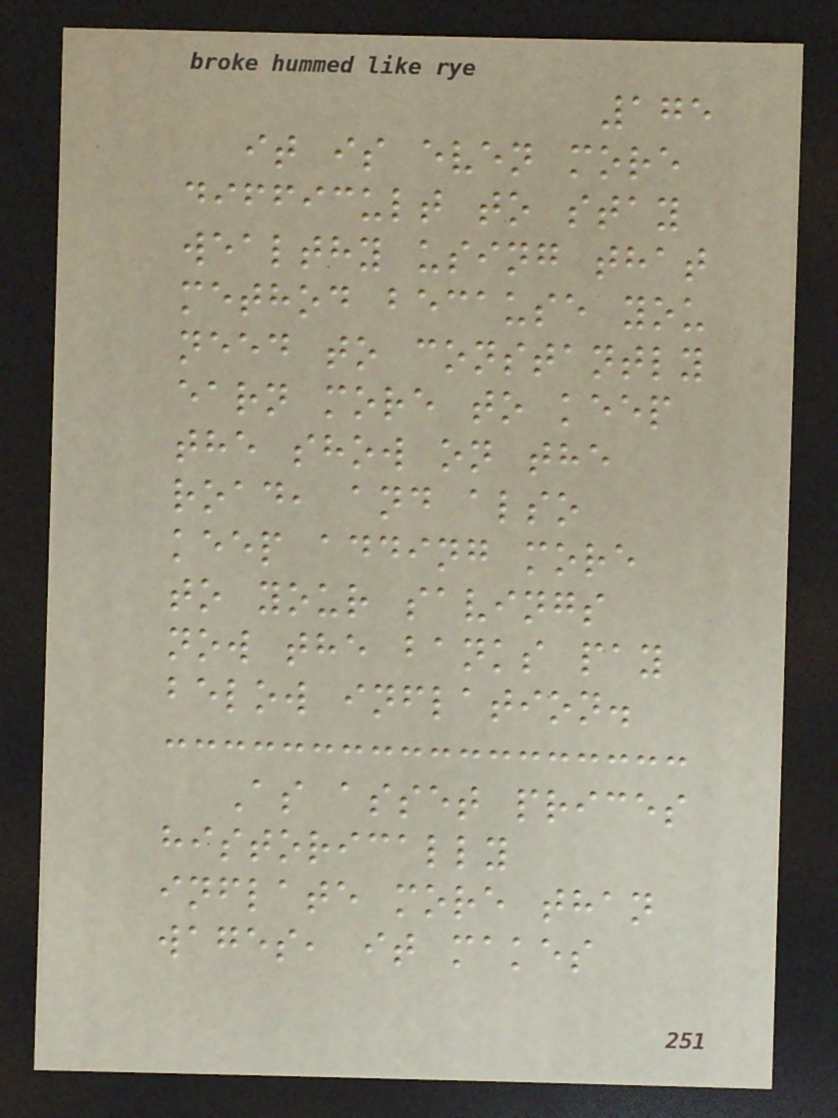175
it is even more
difficult to stay
wealthy using that
method because you
need to constantly
earn more to keep
the show on the
road, and also
keep adding more
to your savings
now the banks pay
below inflation.
As asset prices
historically
inflate more than
wages, it makes
